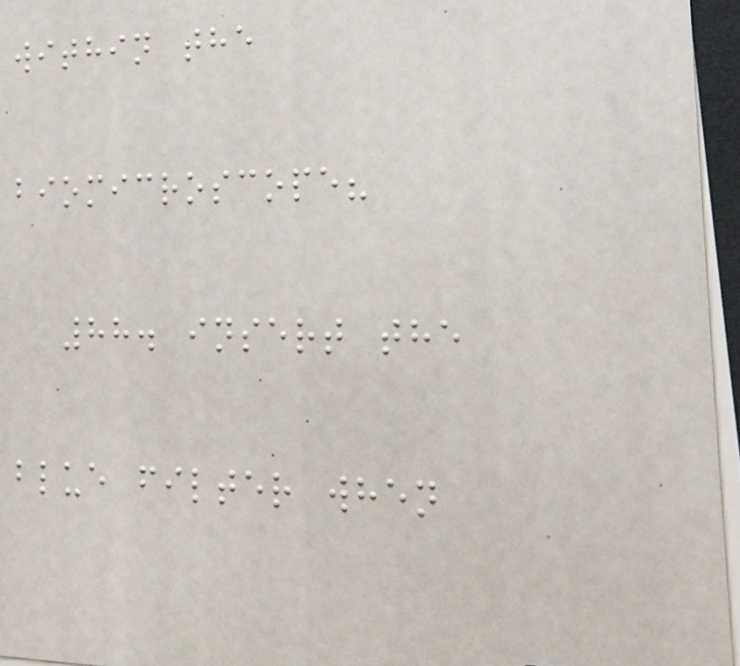within the
biomicroscope?
88. insert the
blue filter when
